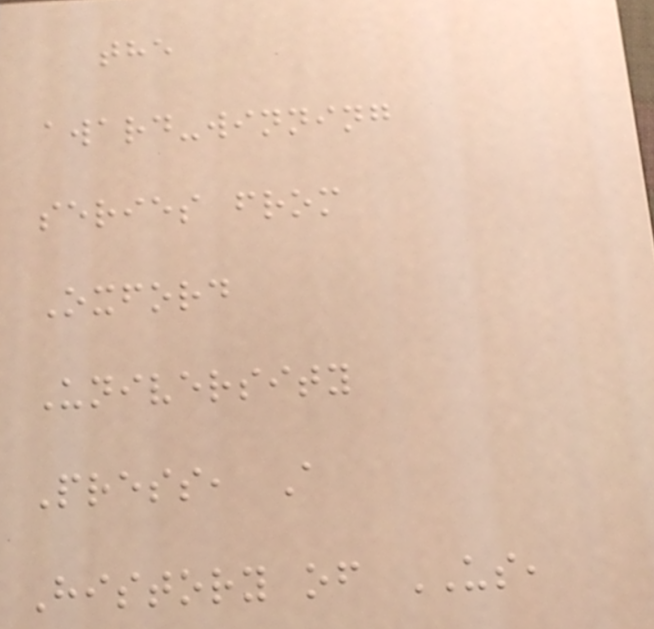the
award-winning
series from
Oxford
University
Press, A
History of US,
